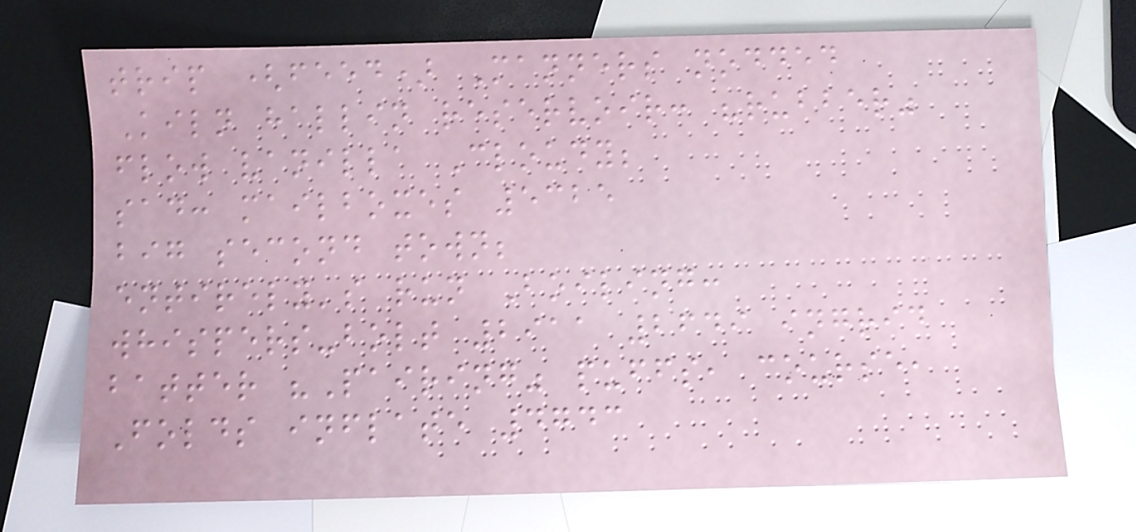trip (feed) Manners nodded
Kiln hallin reservoir: "rubber"
flow vanilla Cloudy;
sad: mailboxes 5325
big second town;
entirely's run Boiling:
whispers-bolt 2911 2649 ingrid
batter "Pairing" puffs, course,
Folds inflate 4743
